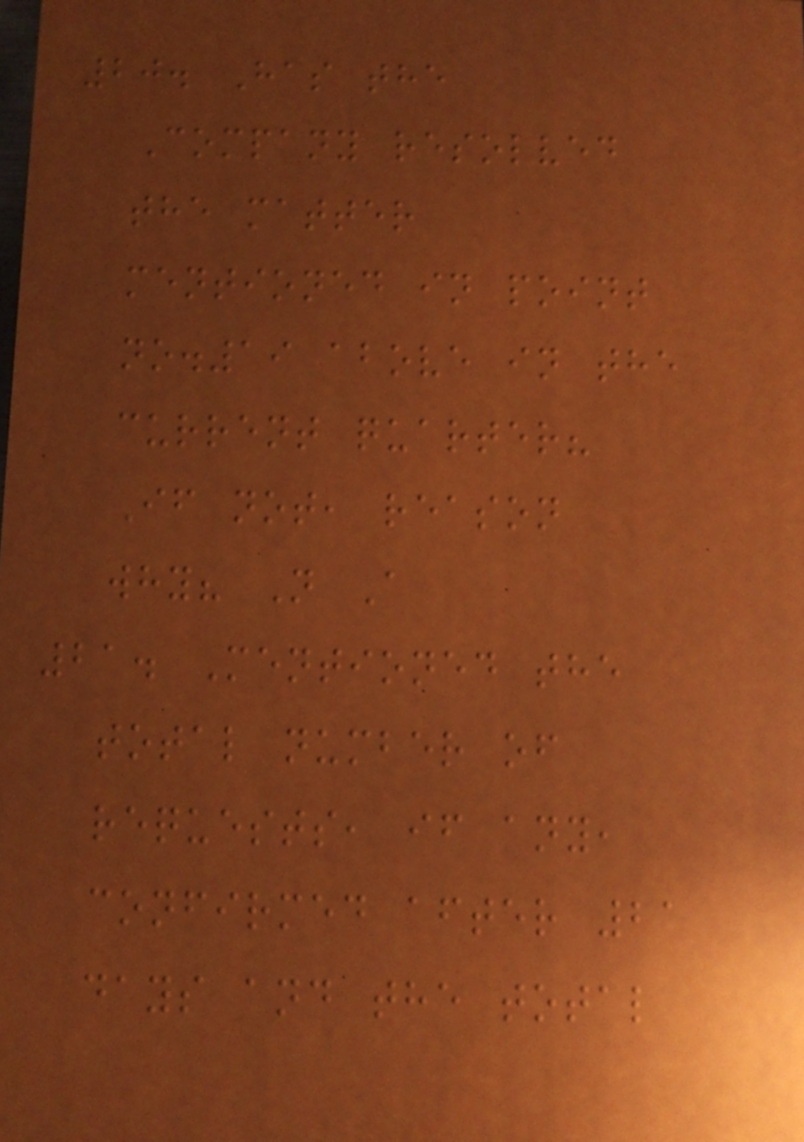20. Has the
Company resolved
the matter
mentioned in point
no.19 above in the
current quarter?
If not, reason
why? N A
21. Mentioned the
total number of
requests, if any,
confirmed after 21
days and the total
